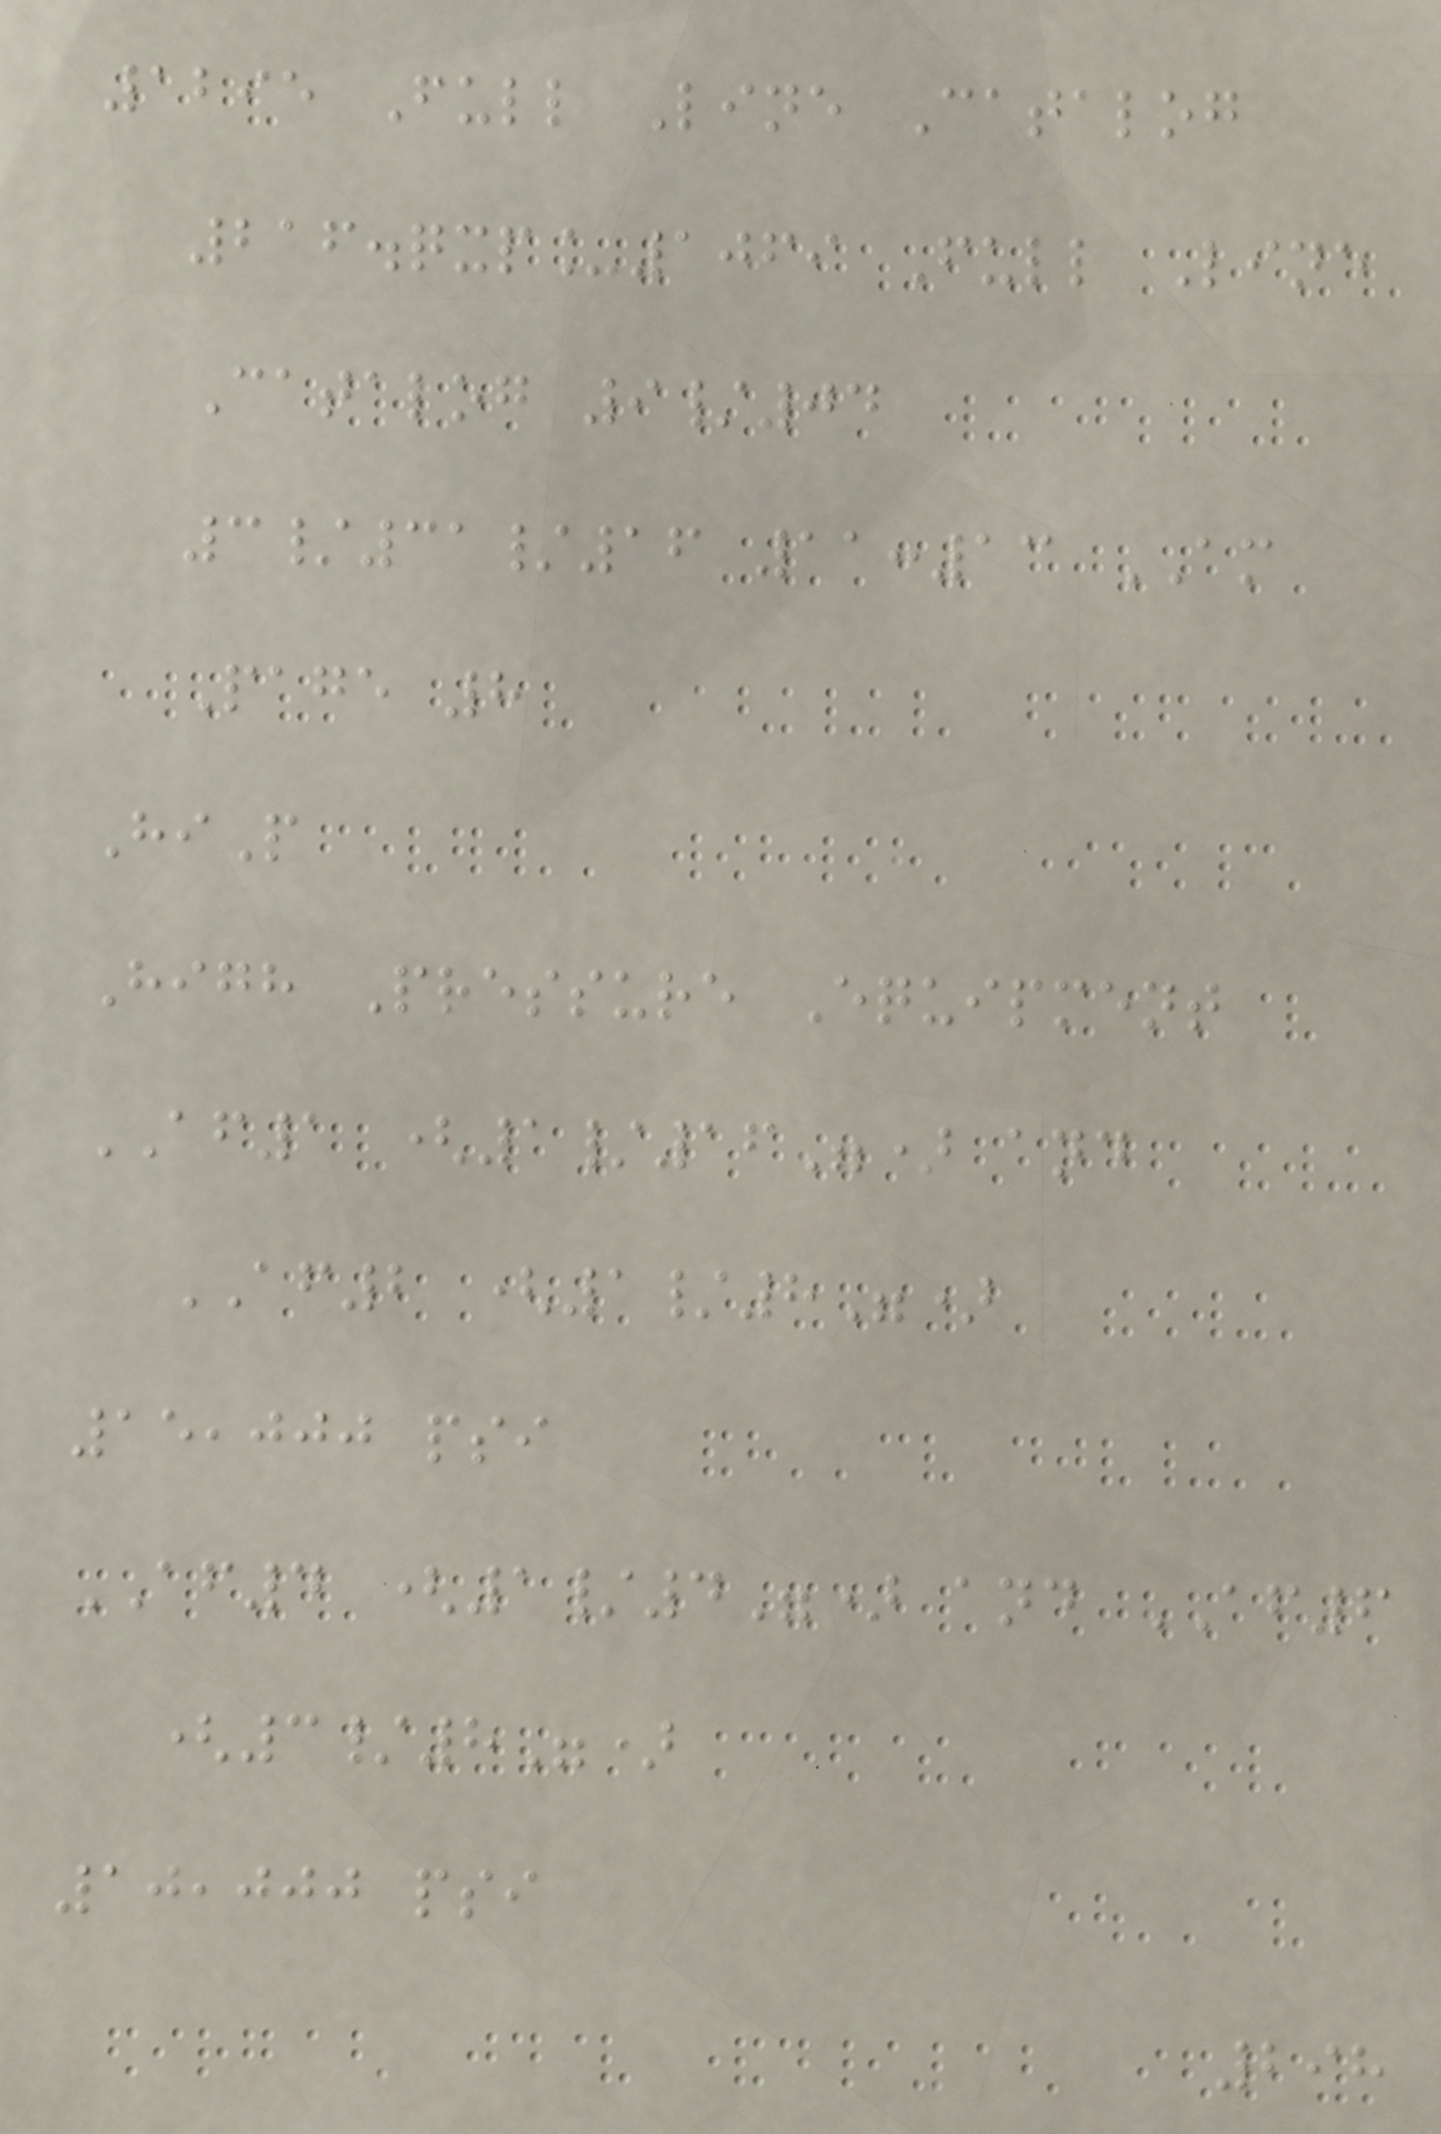1295 Full Line Catalog
216.qxp_1069 Full Line
Catalog 9/04
3/31/16 11:13 AM
Page 8
HiP
High Pressure Equipment
AF1 (1/16") and
AF2 (1/8")
15,000 psi
AF4 (1/4") and AF6
(3/8")
10,000 psi
298
